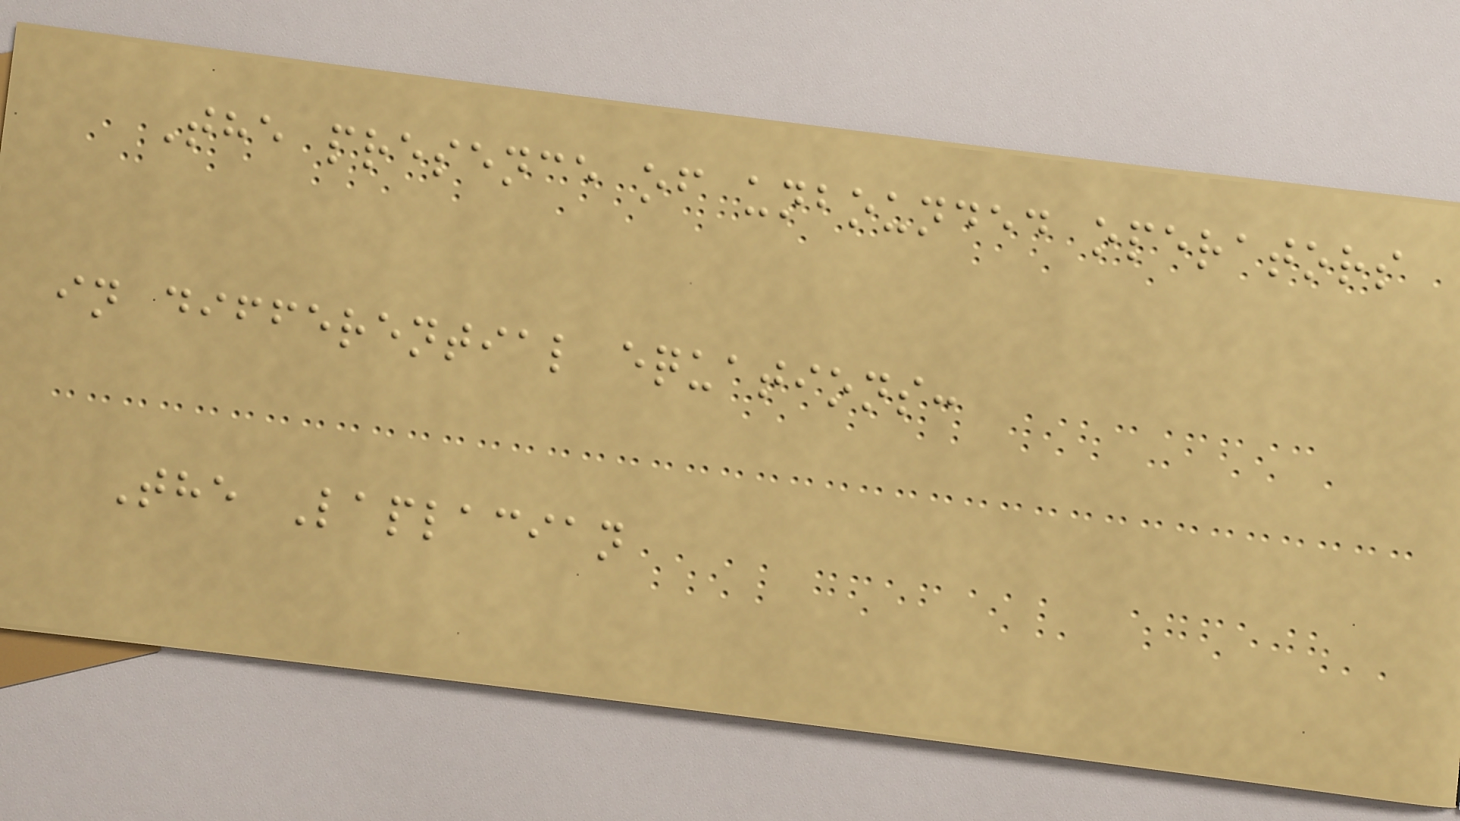The presence of unbounded operators
in differential equations:
The Laplacian
